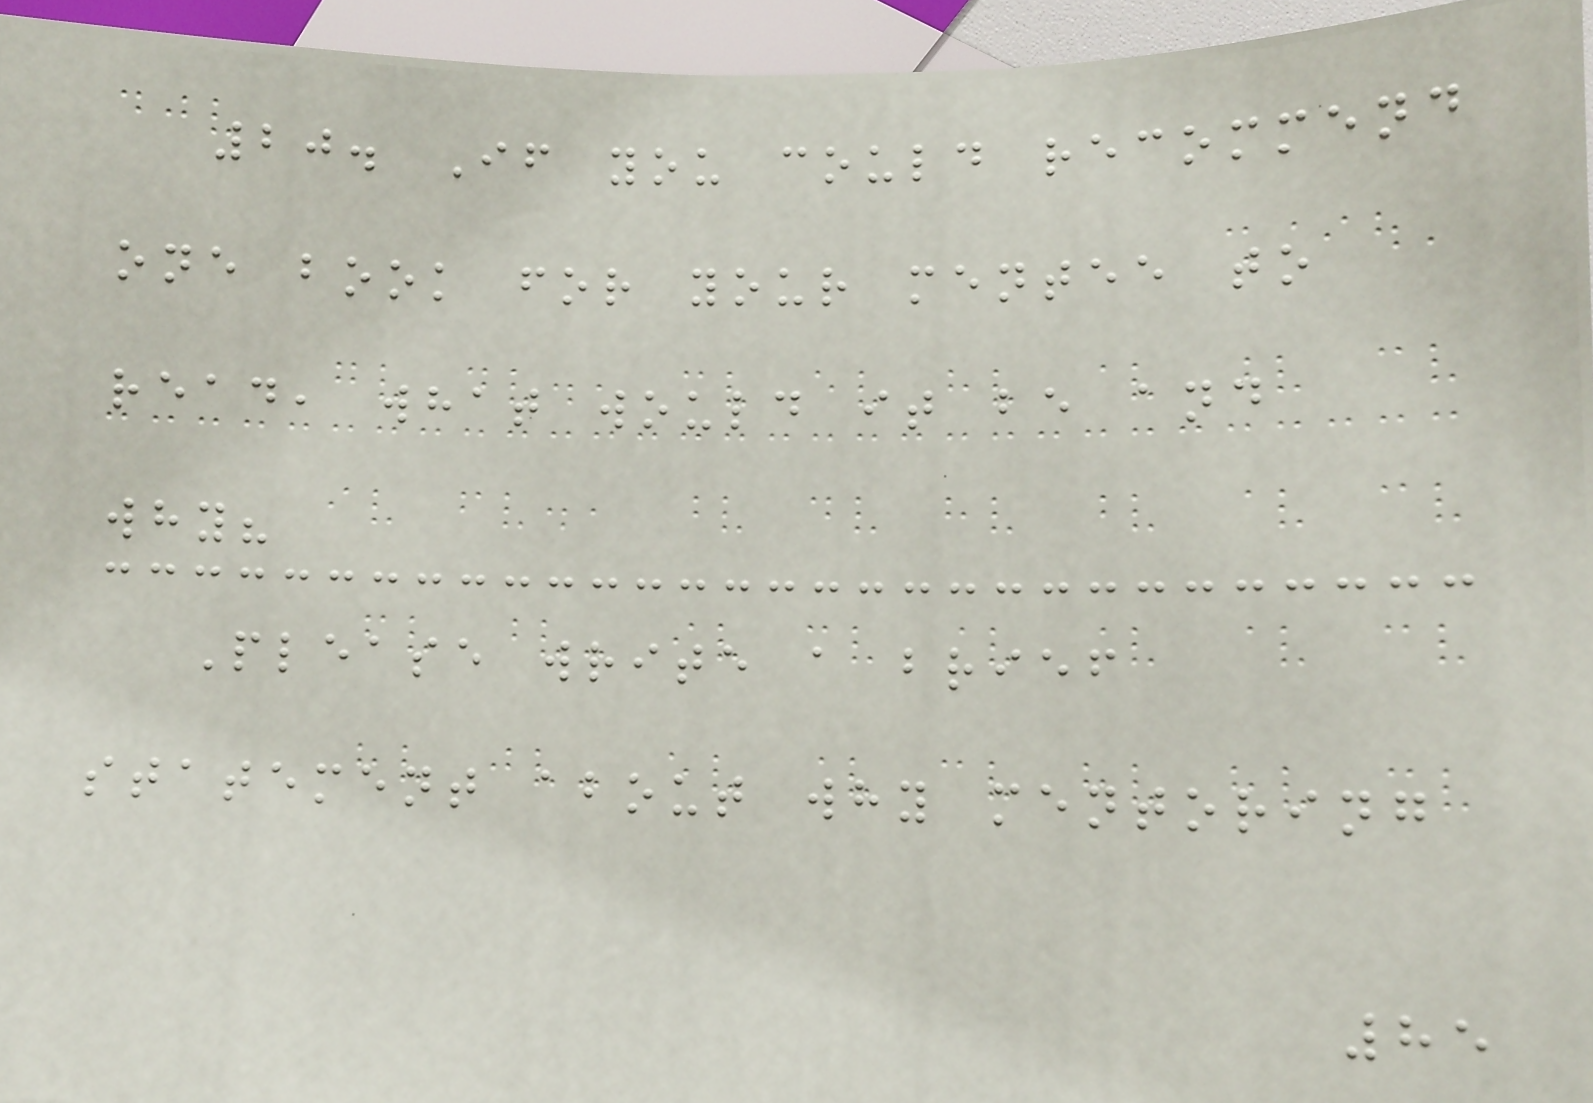20. If you could recommend
one book for your mentee to
read, what would it be and
why?
Please write a brief
statement about why mentoring
85
